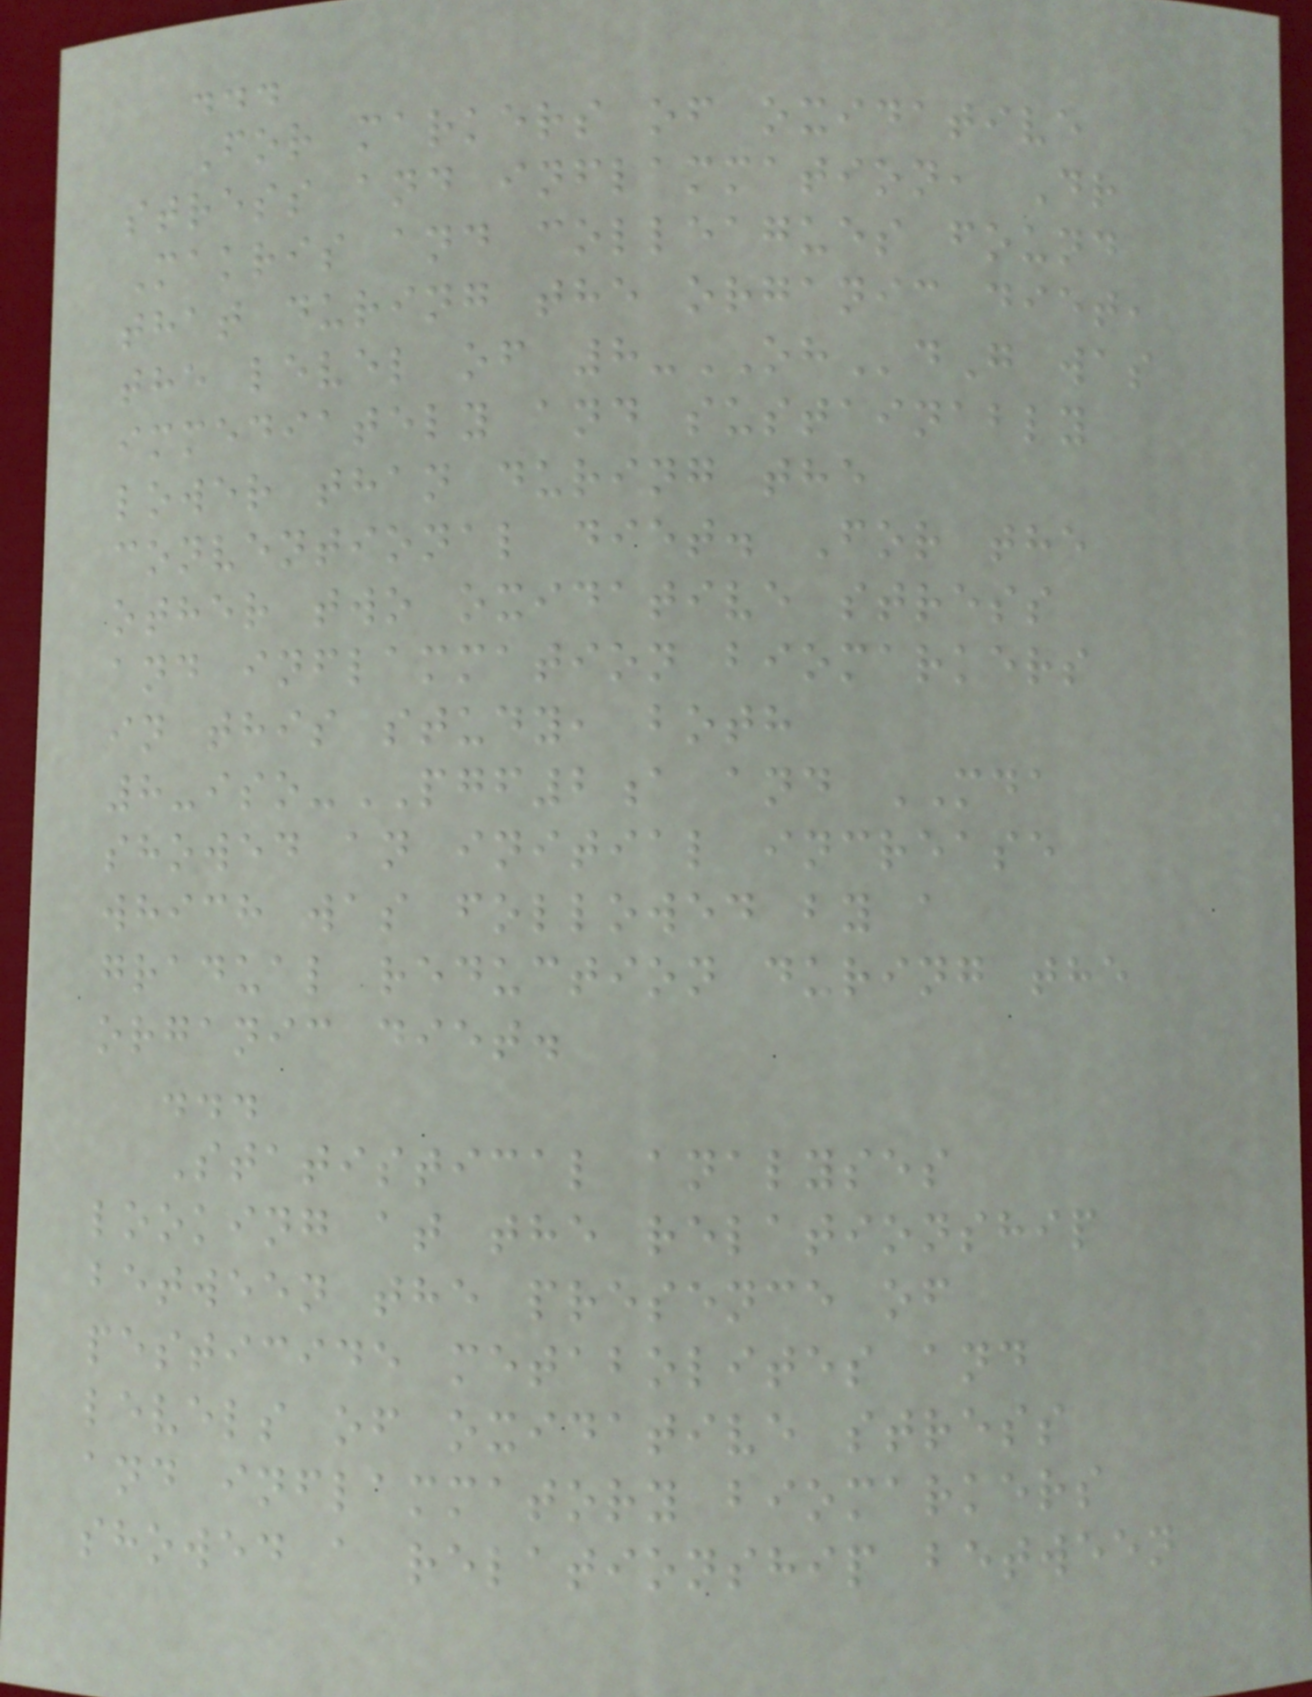...
For markers of oxidative
stress and inflammation, Dr
Makris and colleagues found
that during the organic diet,
the level of 8-OHdG was
immediately and sustainably
lower than during the
conventional diet. For the
other two oxidative stress
and inflammation biomarkers
in this study, both
8-iso-PGF2a and MDA
showed an initial increase
which was followed by a
gradual reduction during the
organic diet.
...
Statistical analyses
looking at the relationship
between the presence of
pesticide metabolites and
levels of oxidative stress
and inflammatory biomarkers
showed a relationship between
